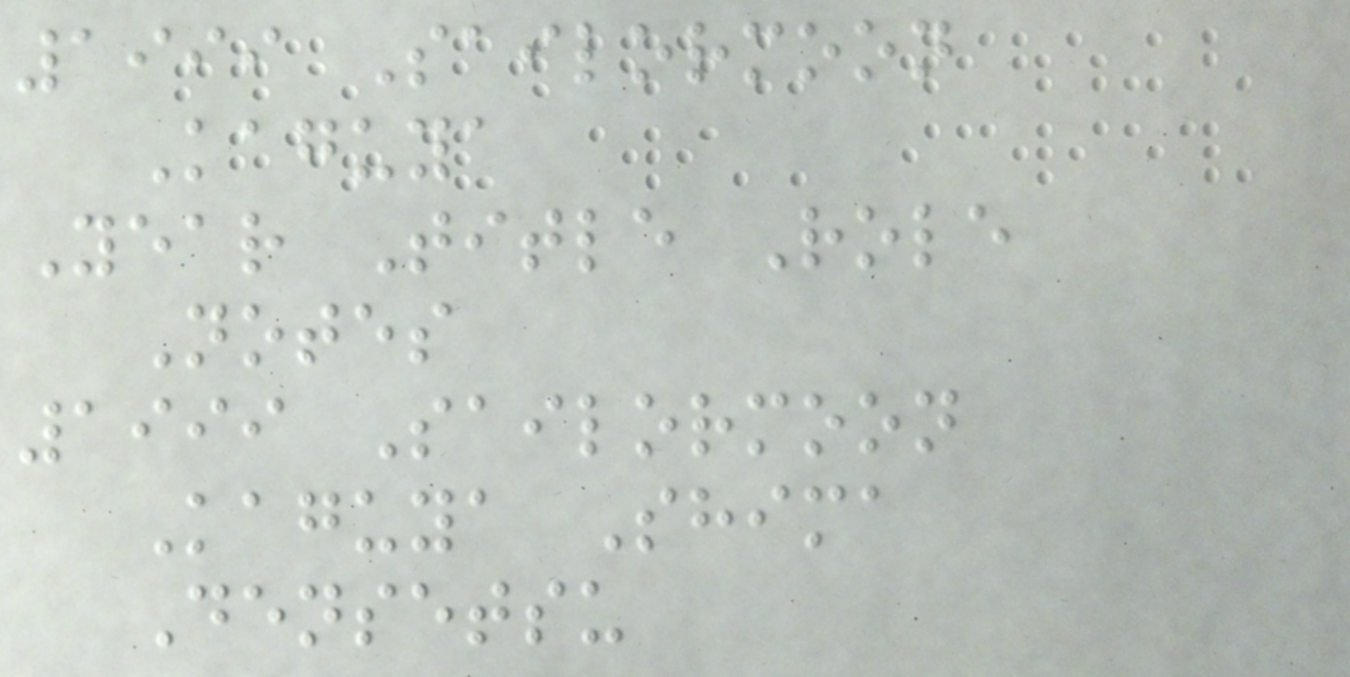1999 Sailormoon
Kaguya
Year Title Role
Notes
1999 Sailormoon
Kaguya Shima
Densetsu
